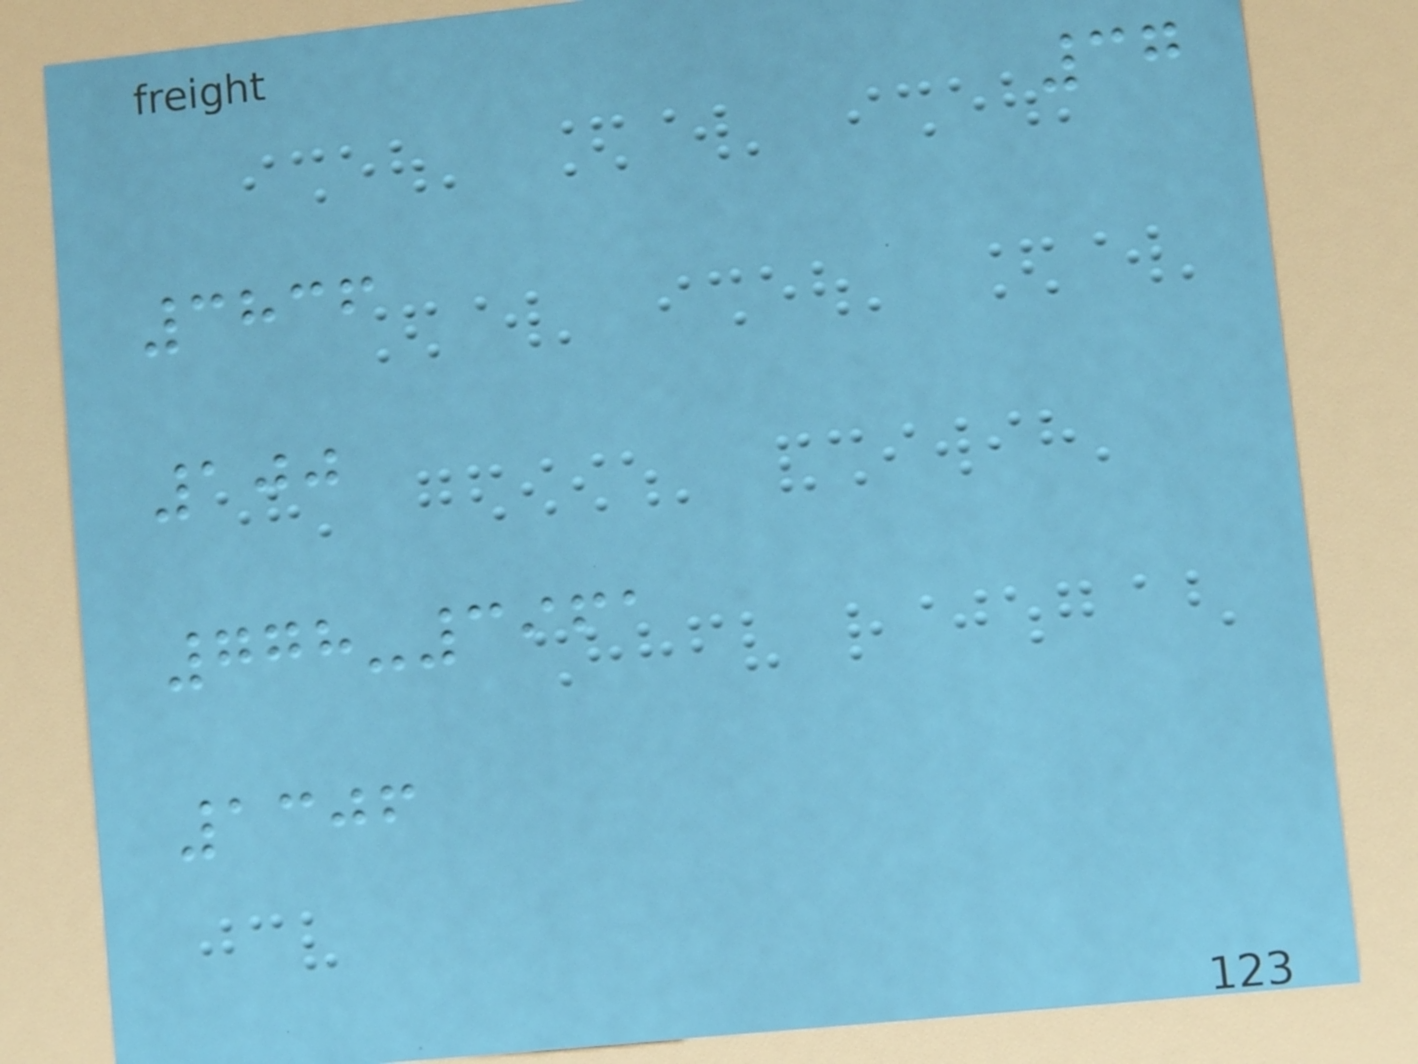37
3836
100
778-3961
1306
